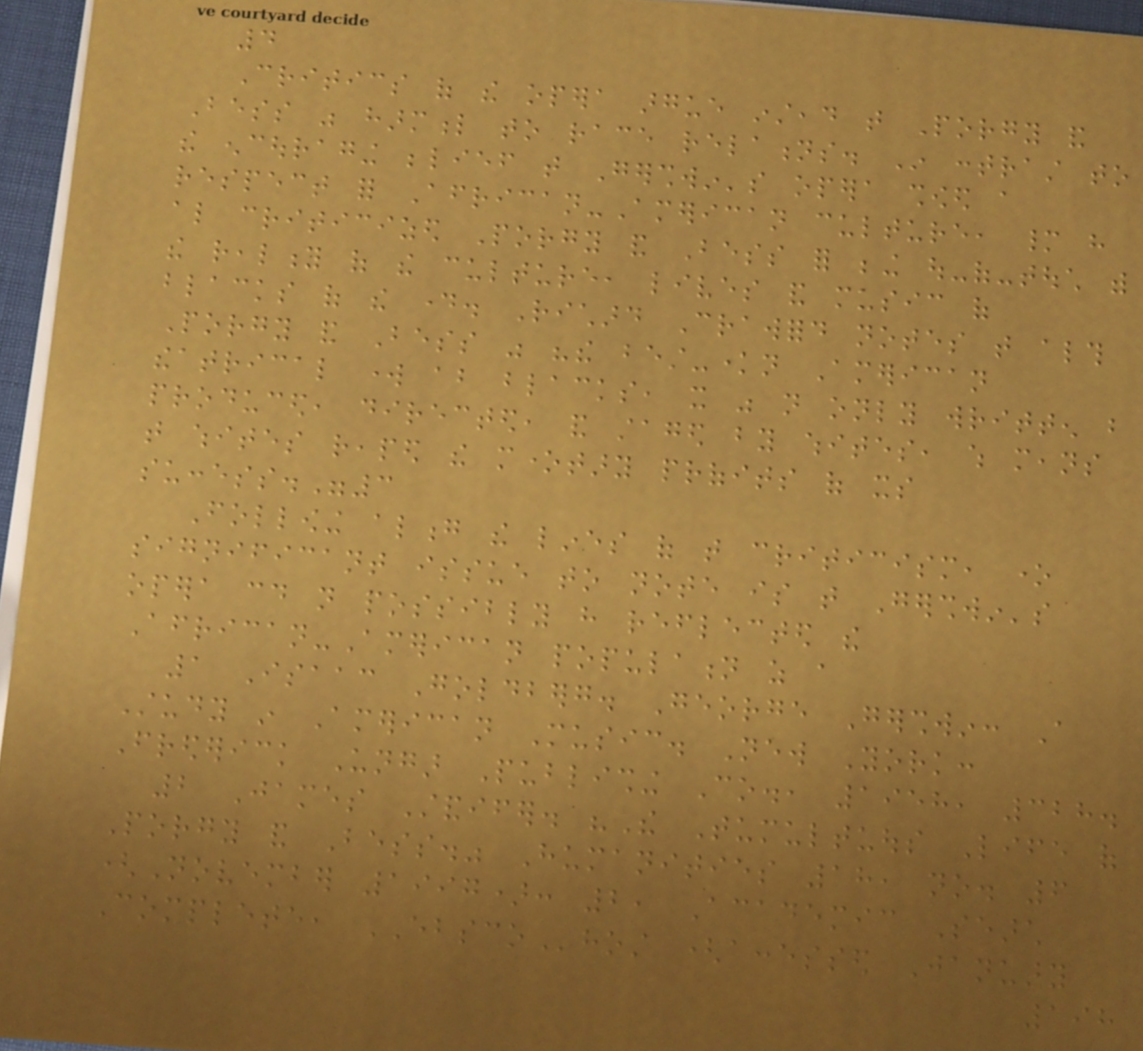4
Critics of the opera argue instead that Porgy and
Bess was harmful to race relations. In contrast to
the encouraging belief that Gershwin's opera showed a
respect for African-American culture, many have
also criticized Porgy and Bess for being out-of-touch with
the reality of the culture, lives and music of
blacks of the day. Richard Crawford notes that although
Porgy and Bess was "the best-known American
theatrical work about blacks, it was not only written but
produced, directed, and staged by whites, which means
that whites reaped the monetary profits of its
success."3
Following along the lines of that criticism, one
significant issue to note is that Gershwin's
opera could not possibly have reflected the
African-American population as a
1 Isaac Goldberg. George Gershwin: A
Study in American Music. New York:
Frederick Ungar Publishing Co., 1958, 328.
2 James Standifer. "The Tumultuous Life of
Porgy and Bess." Humanities 18, no. 6
(November 1997): 2, Academic Search
Complete, EBSCOhost (accessed January
198
